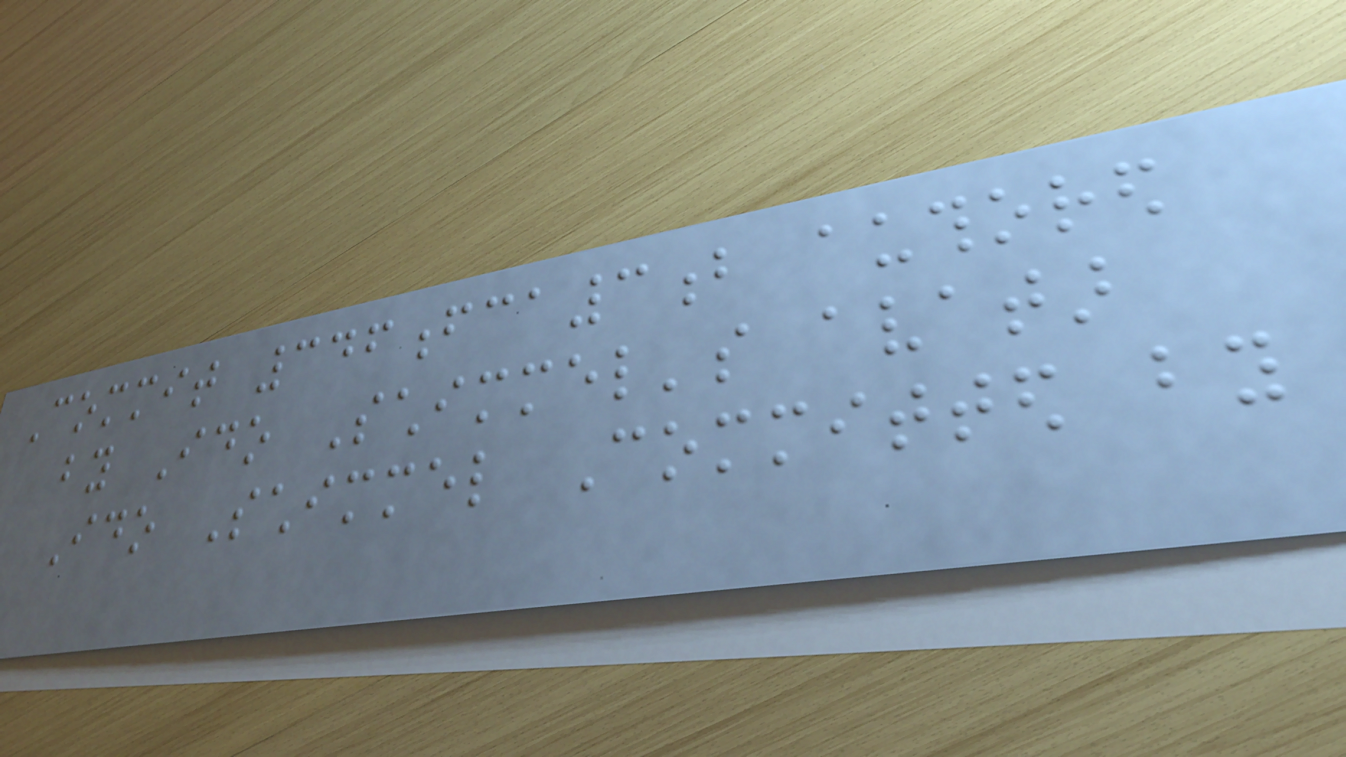Commit 346fca3b authored
by Ido Schimmel's avatar
Ido Schimmel Committed by
